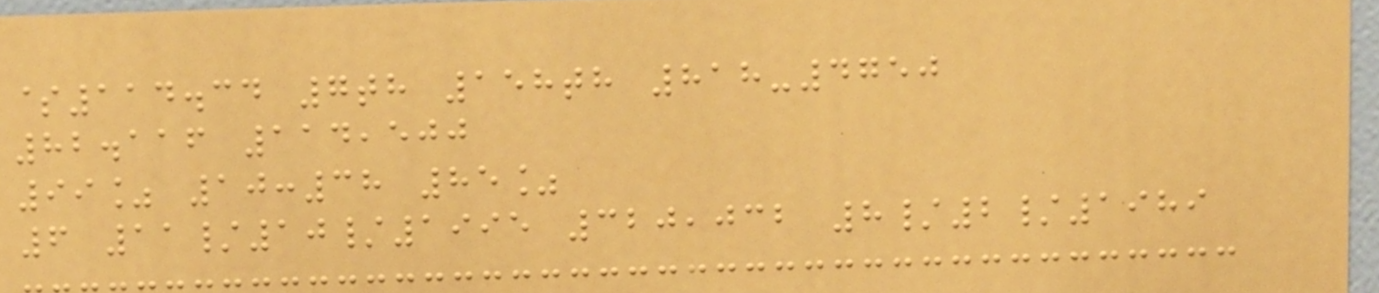$114.34 7th 158th 818-4750
82.116 114,500
99% 10:38 85%
6 11/10/1995 320,032 8/2/1989
